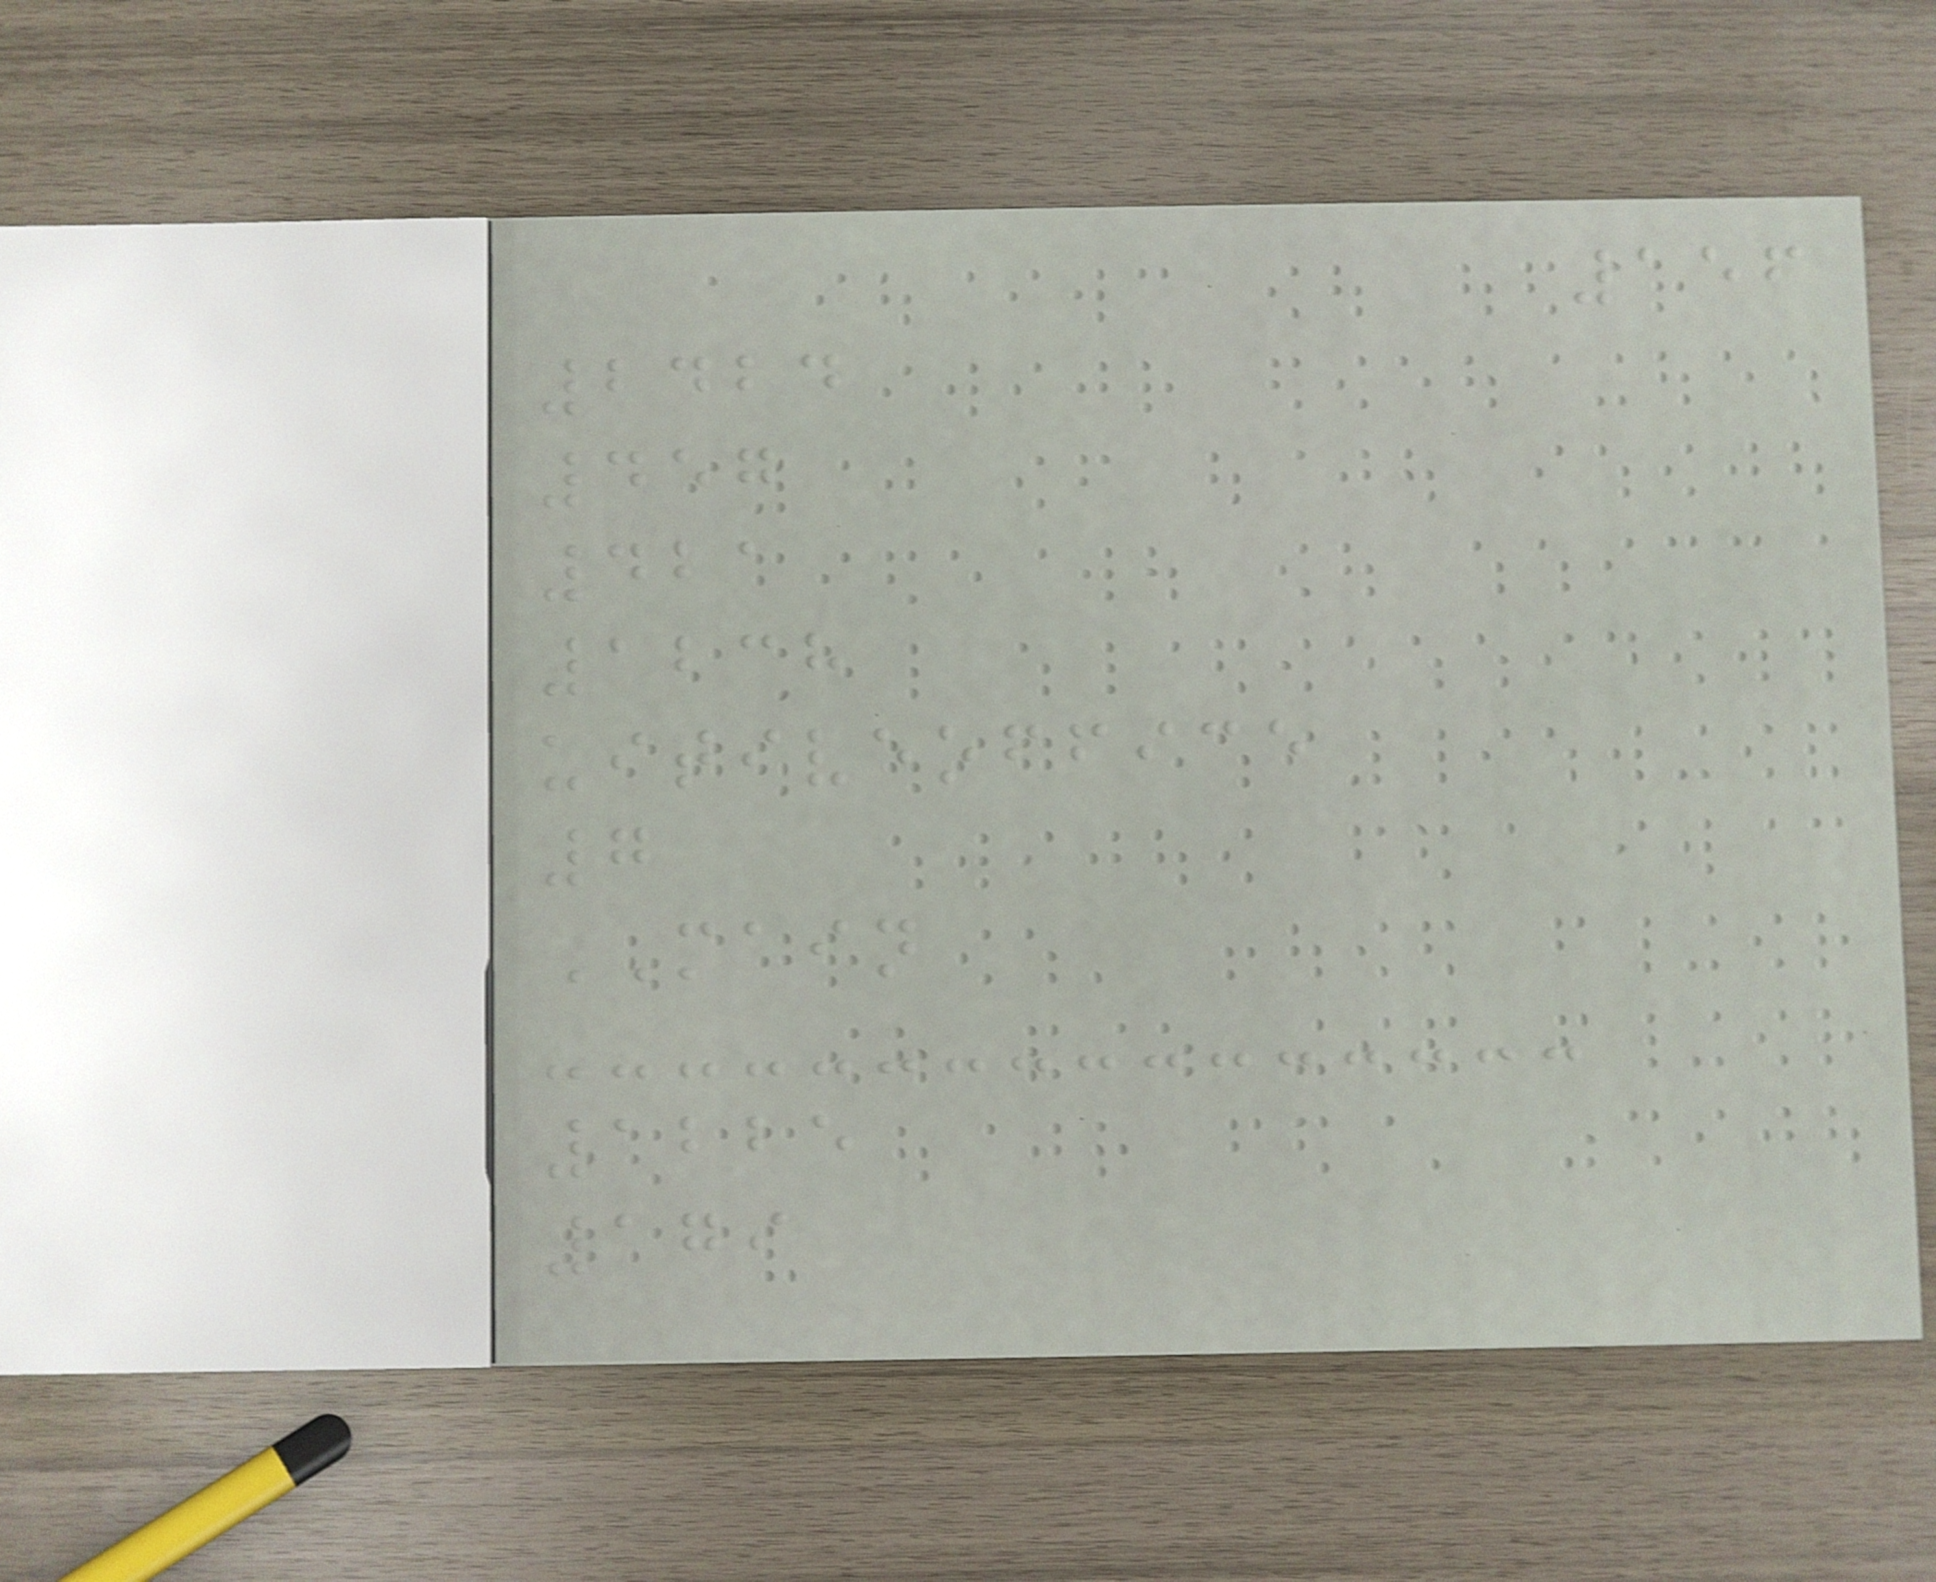156
2424
457
421
1238
uitiveoffice
7
MAIN
1225
179
